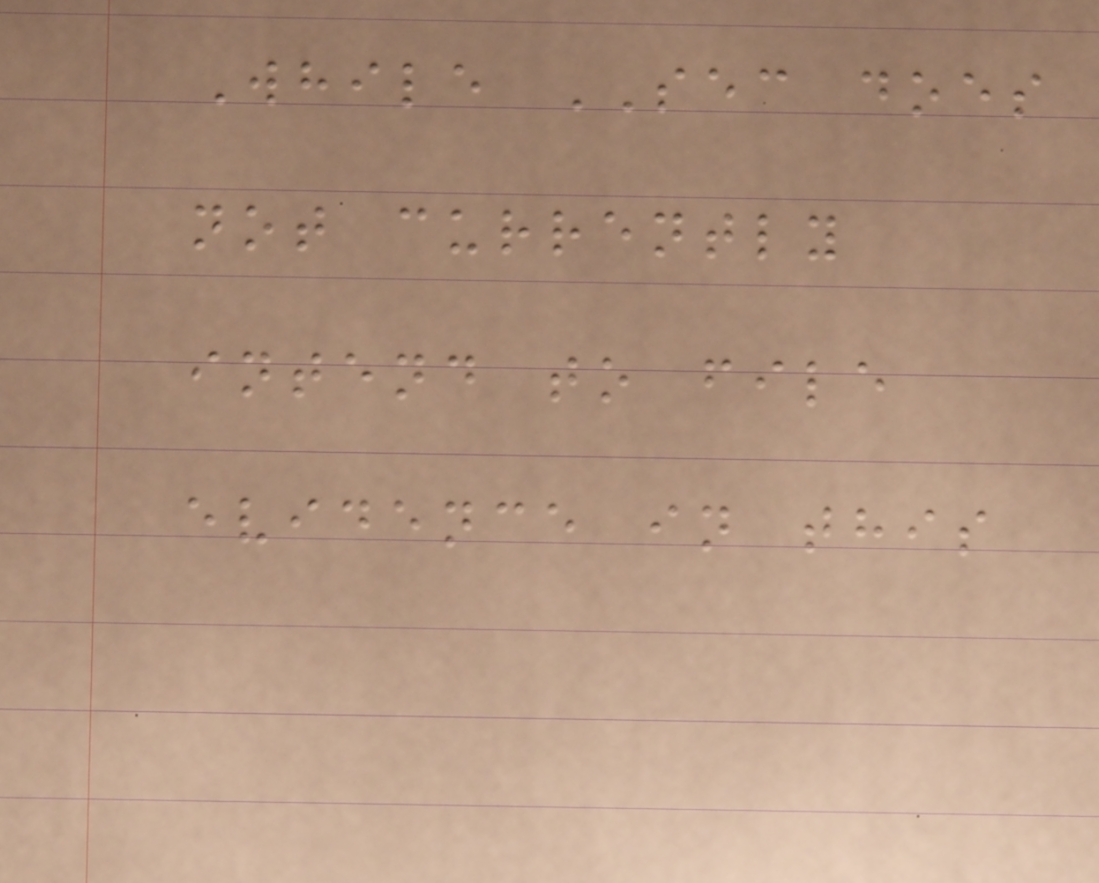While SEC does
not currently
intend to file
evidence in this
